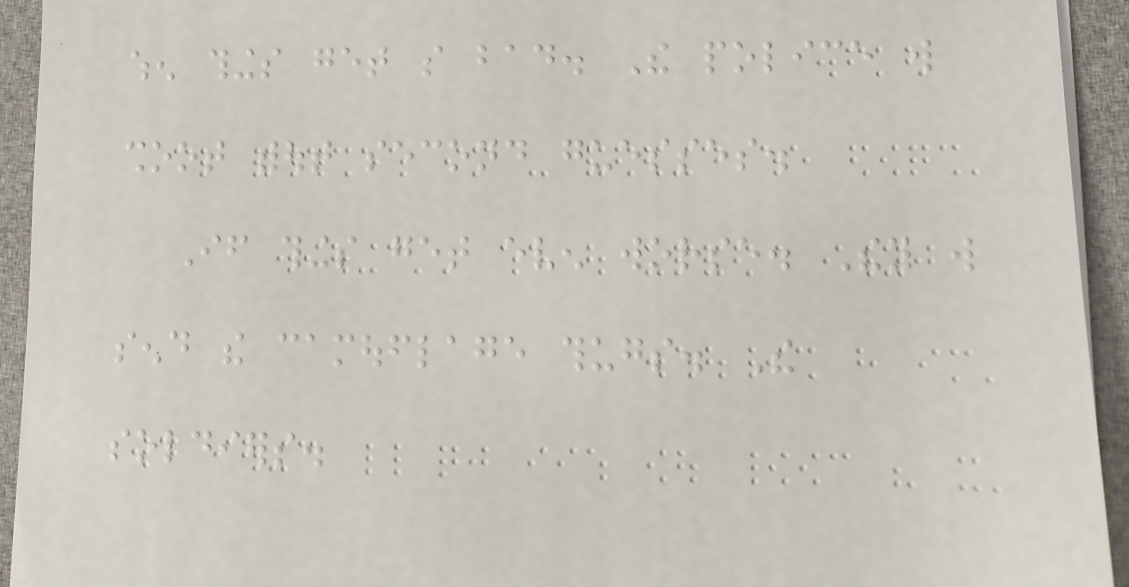when things get so bad. The police will
shoot without second guesses.
If things get even worse. They will
send the camouflage thugs. The
soldiers.
